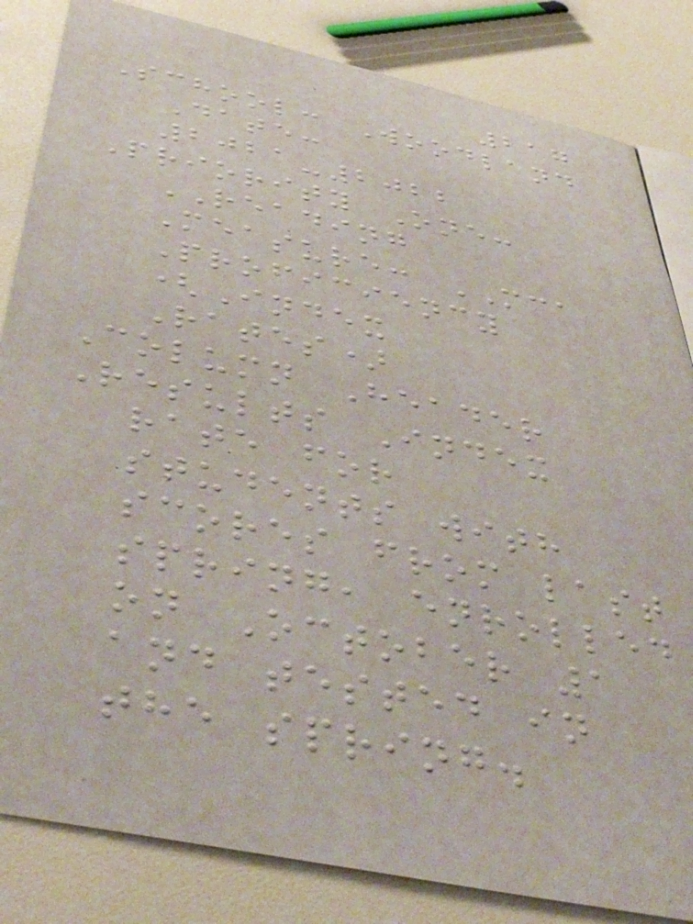217
School: Woodland
Date:
2021-2022
Priority One:
READING
Measure: MCA
Proficiency
(Index
Rates)
Column Header
Results Index
rate for
students with
scores from last
spring, enrolled
on October 1
and tested in
the spring.
